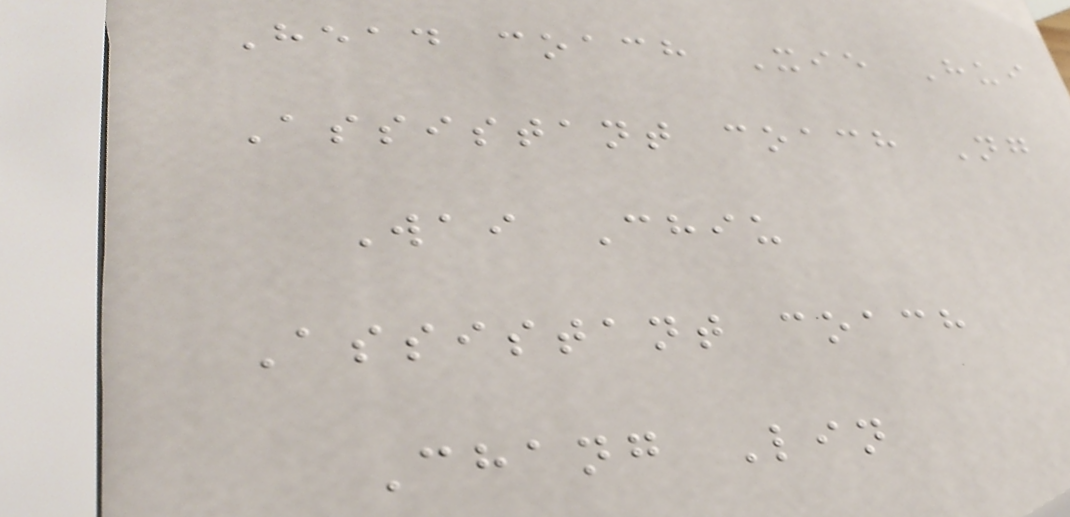Head coach Xie Hui
Assistant coach Ng
Wai Chiu
Assistant coach
Chang Lin
